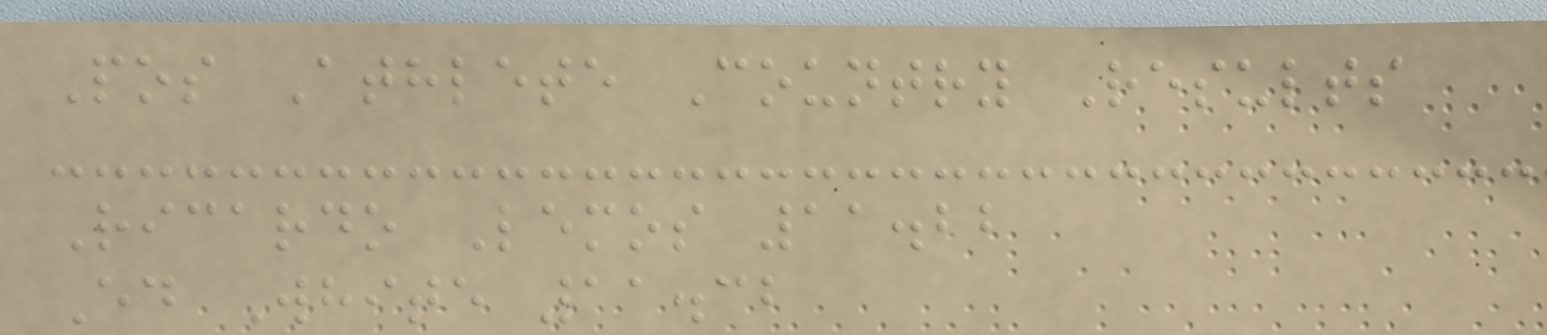Pos Athlete Country Results
Ricardo Lemos 11.22
Ed White 11.32
